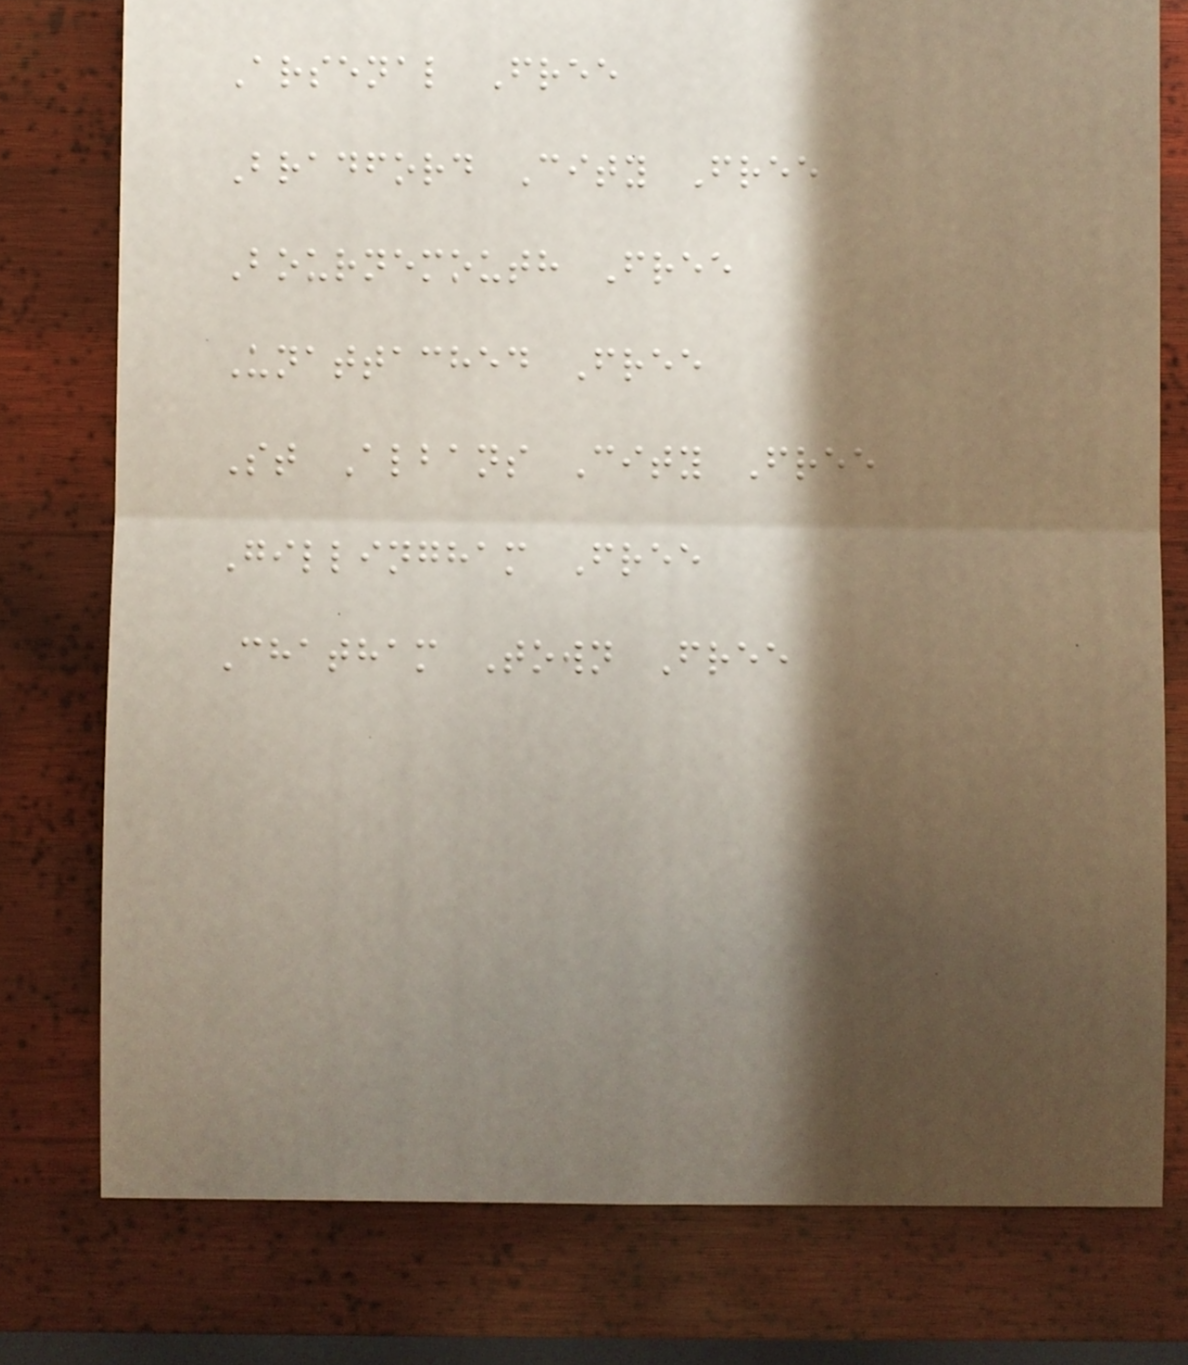Arsenal Free
Bradford City Free
Bournemouth Free
Unattached Free
St Albans City Free
Gillingham Free
Chatham Town Free
